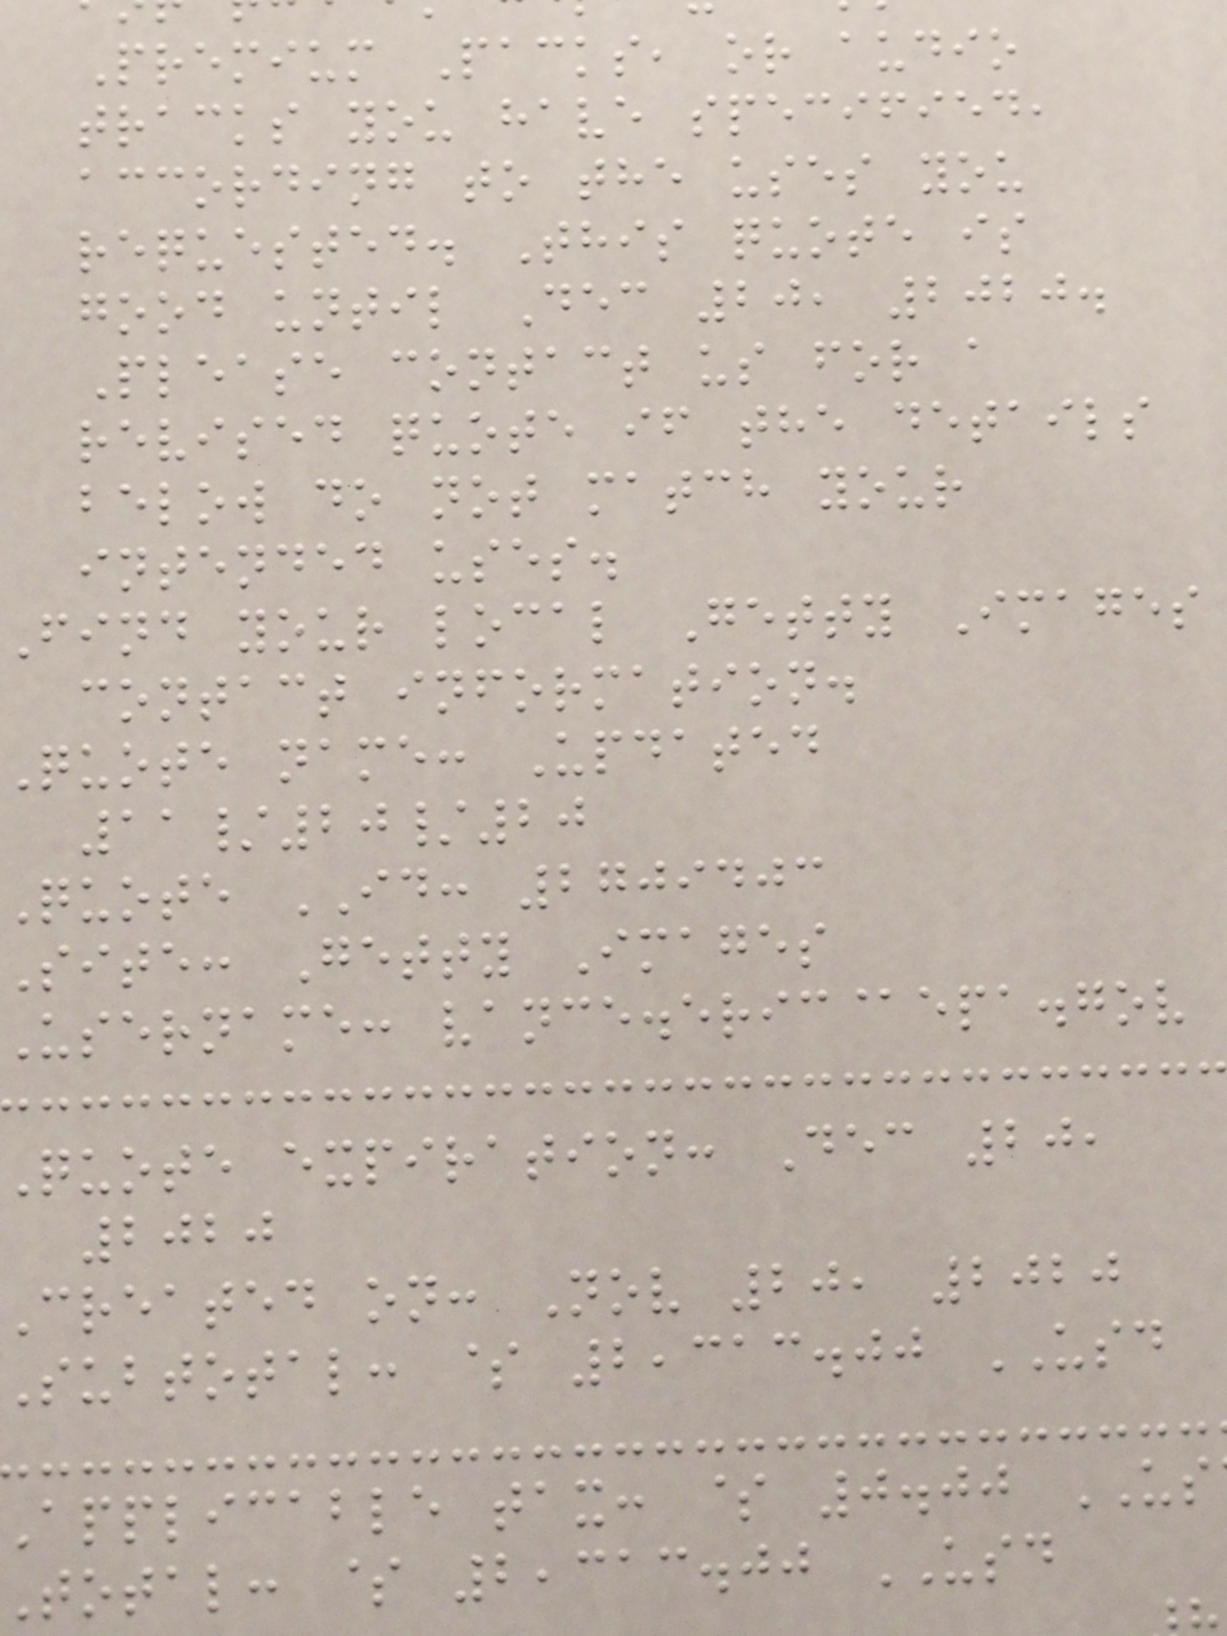Premium Packs, or audio
tracks you have specified,
according to the uses you
requested. This quote is
good until Dec 20, 2020.
Please contact us for a
revised quote if the details
below do not match your
intended uses.
find your local Getty Images
contact information.
quote name: Updated
11/20/20
quote ID: 2709403
site: Getty Images
username: vance.eric@epa.gov
quote expiration: Dec 20,
2020
created on: Nov 20, 2020
subtotal: $ 2,313.00 USD
applicable tax: $ 0.00 US
total: $ 2,313.00 USD
